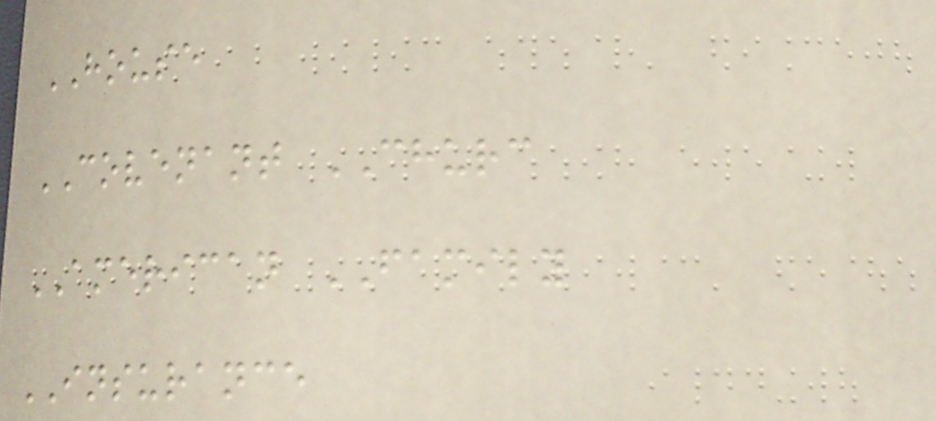HOUSE
COVENANT CHURC
AMERICAN FAMILY
INSURANCE
